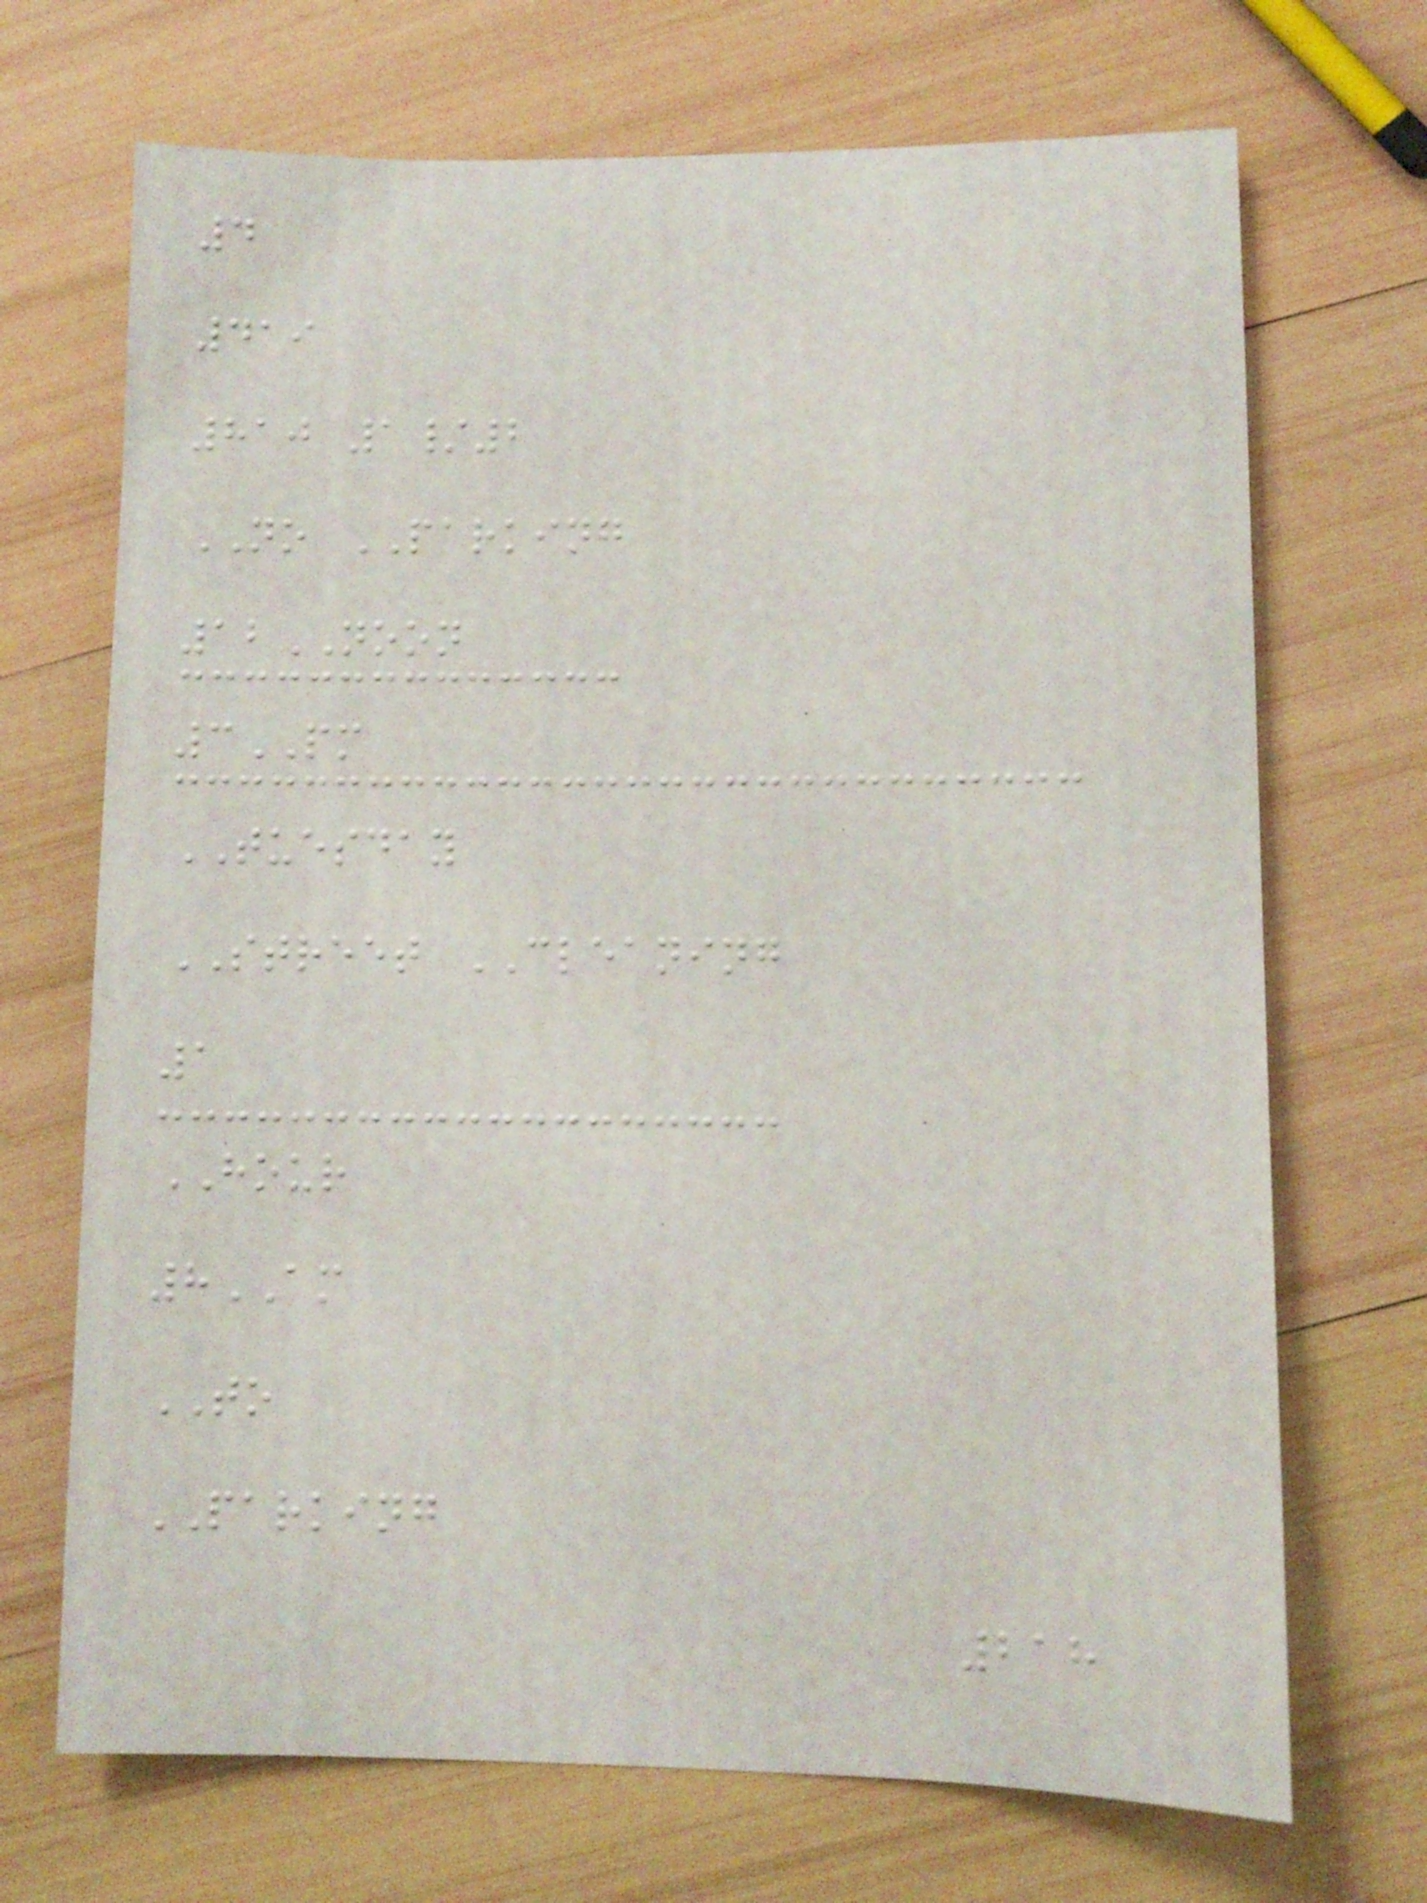4
419
810 1/2
NO PARKING
12NOON
3PM
TUESDAY
STREET CLEANING
1
HOUR
8AM
TO
PARKING
218
